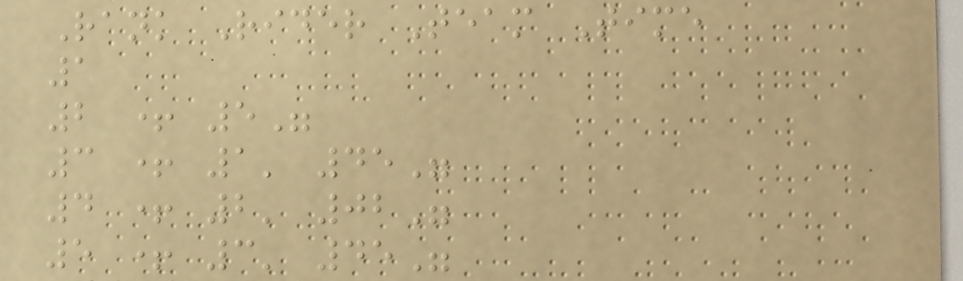Rank Rider Team Time
1
2 + 5"
3 + 1' 45"
4 + 2' 02"
5 + 3' 45"
